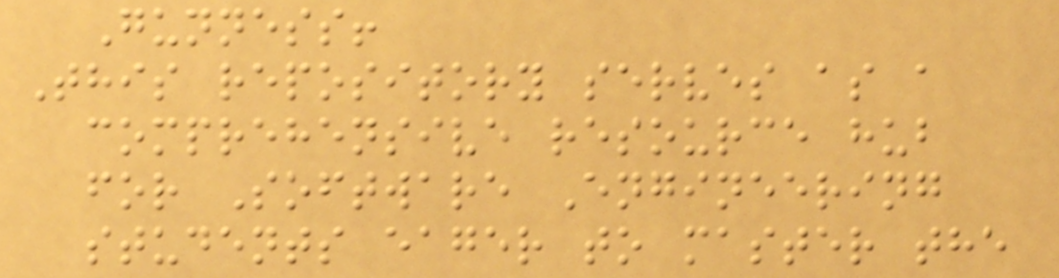Gunness!
This repository serves as a
comprehensive resource hub
for Software Engineering
students eager to master the
